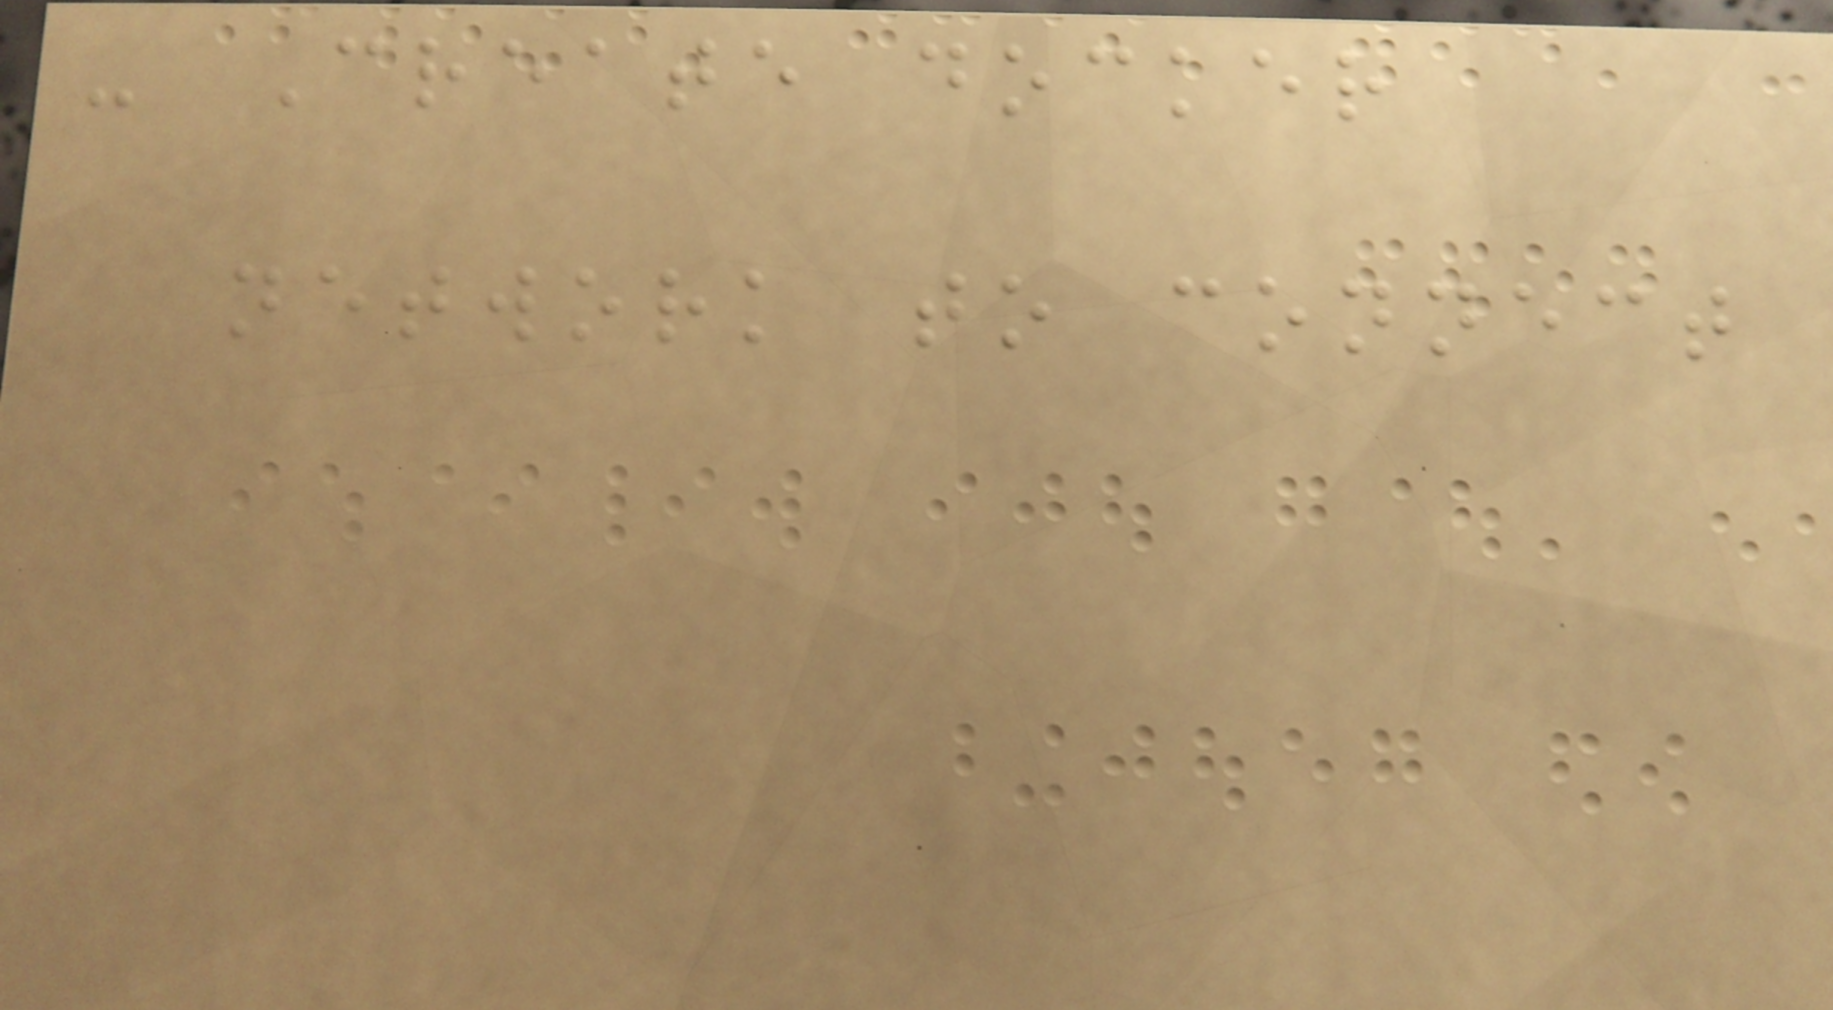- Create docker
network to connect
